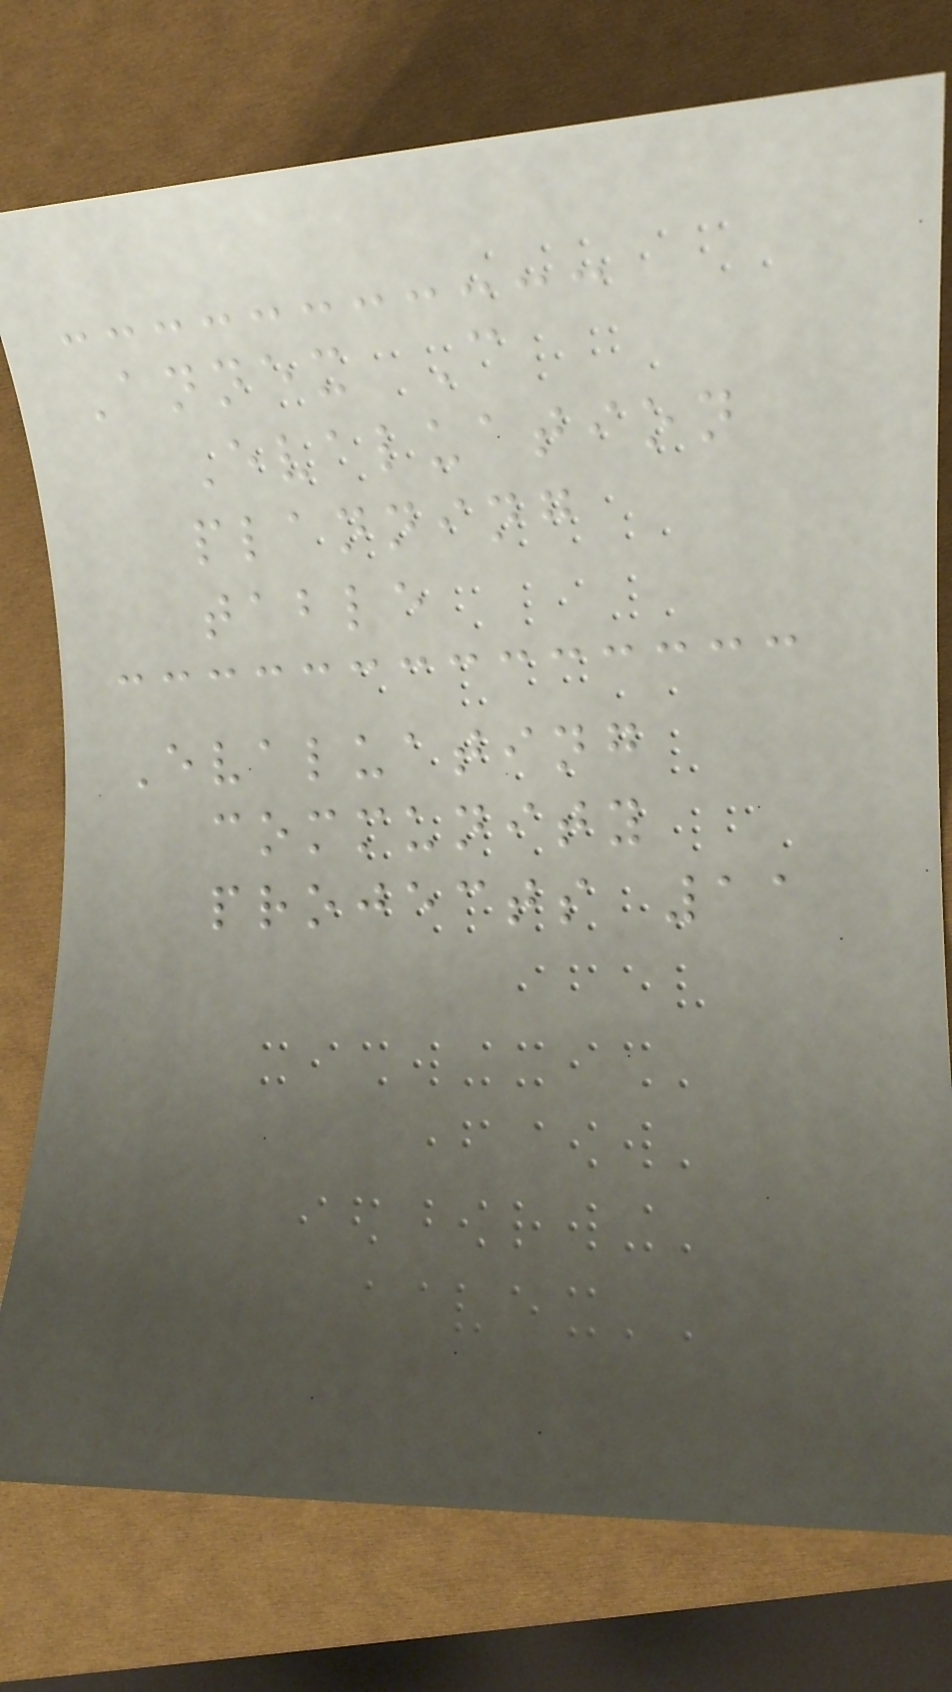Annex C
Evaluation
planning
table
Evaluating
community
projects 11
